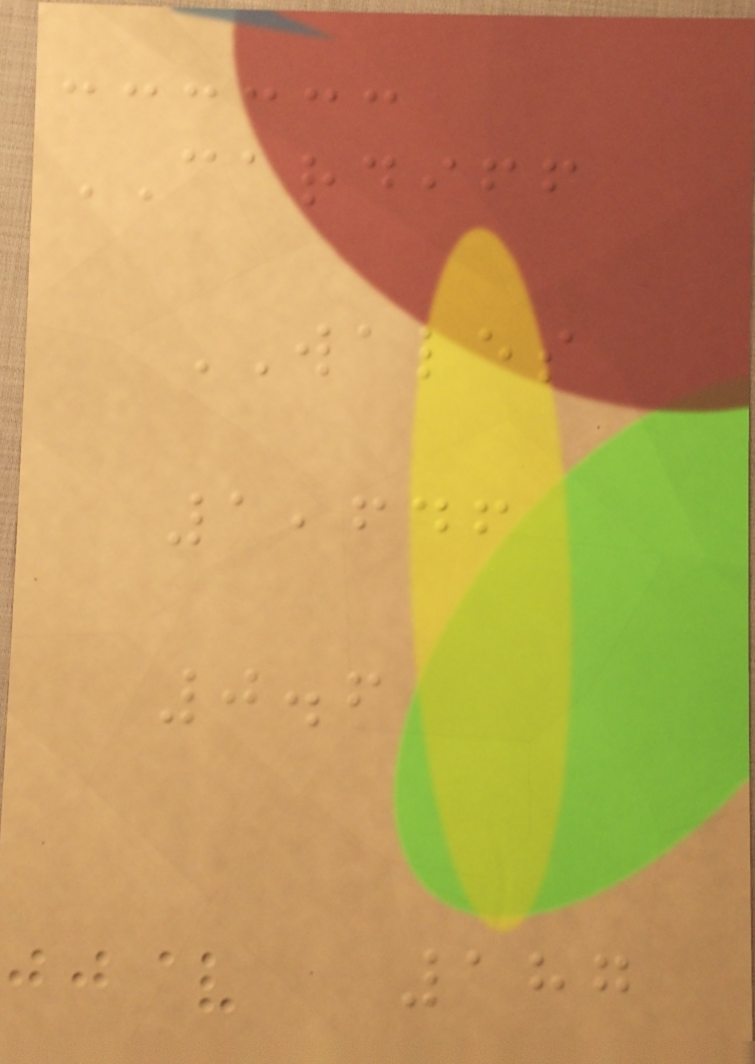CARDIFF
WALES
1,646
0.6
187
